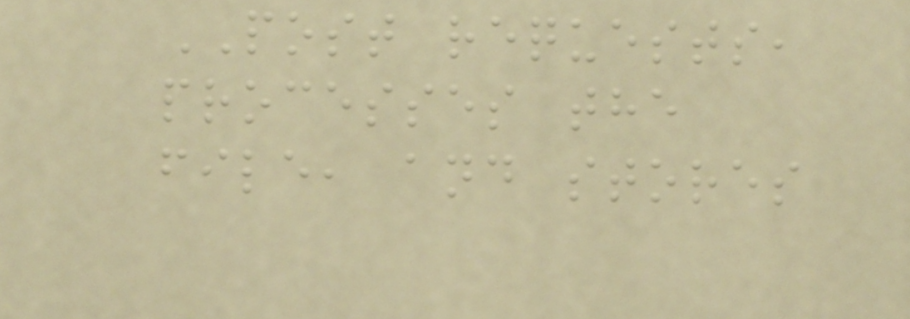POST requests,
processes the
file, and stores
